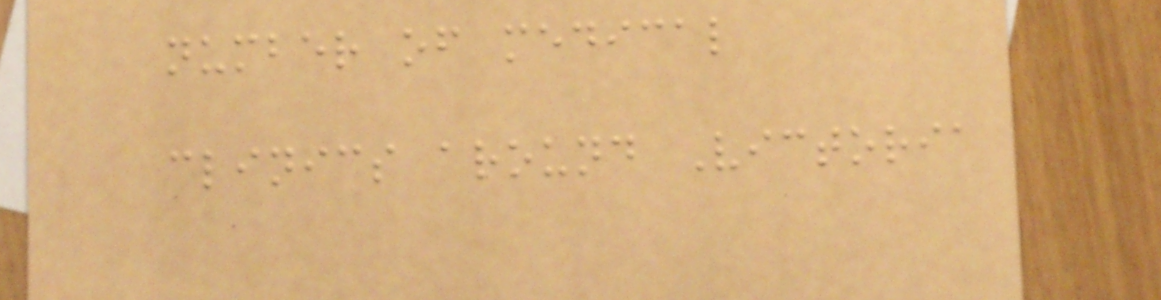number of medical
clinics around Victoria
